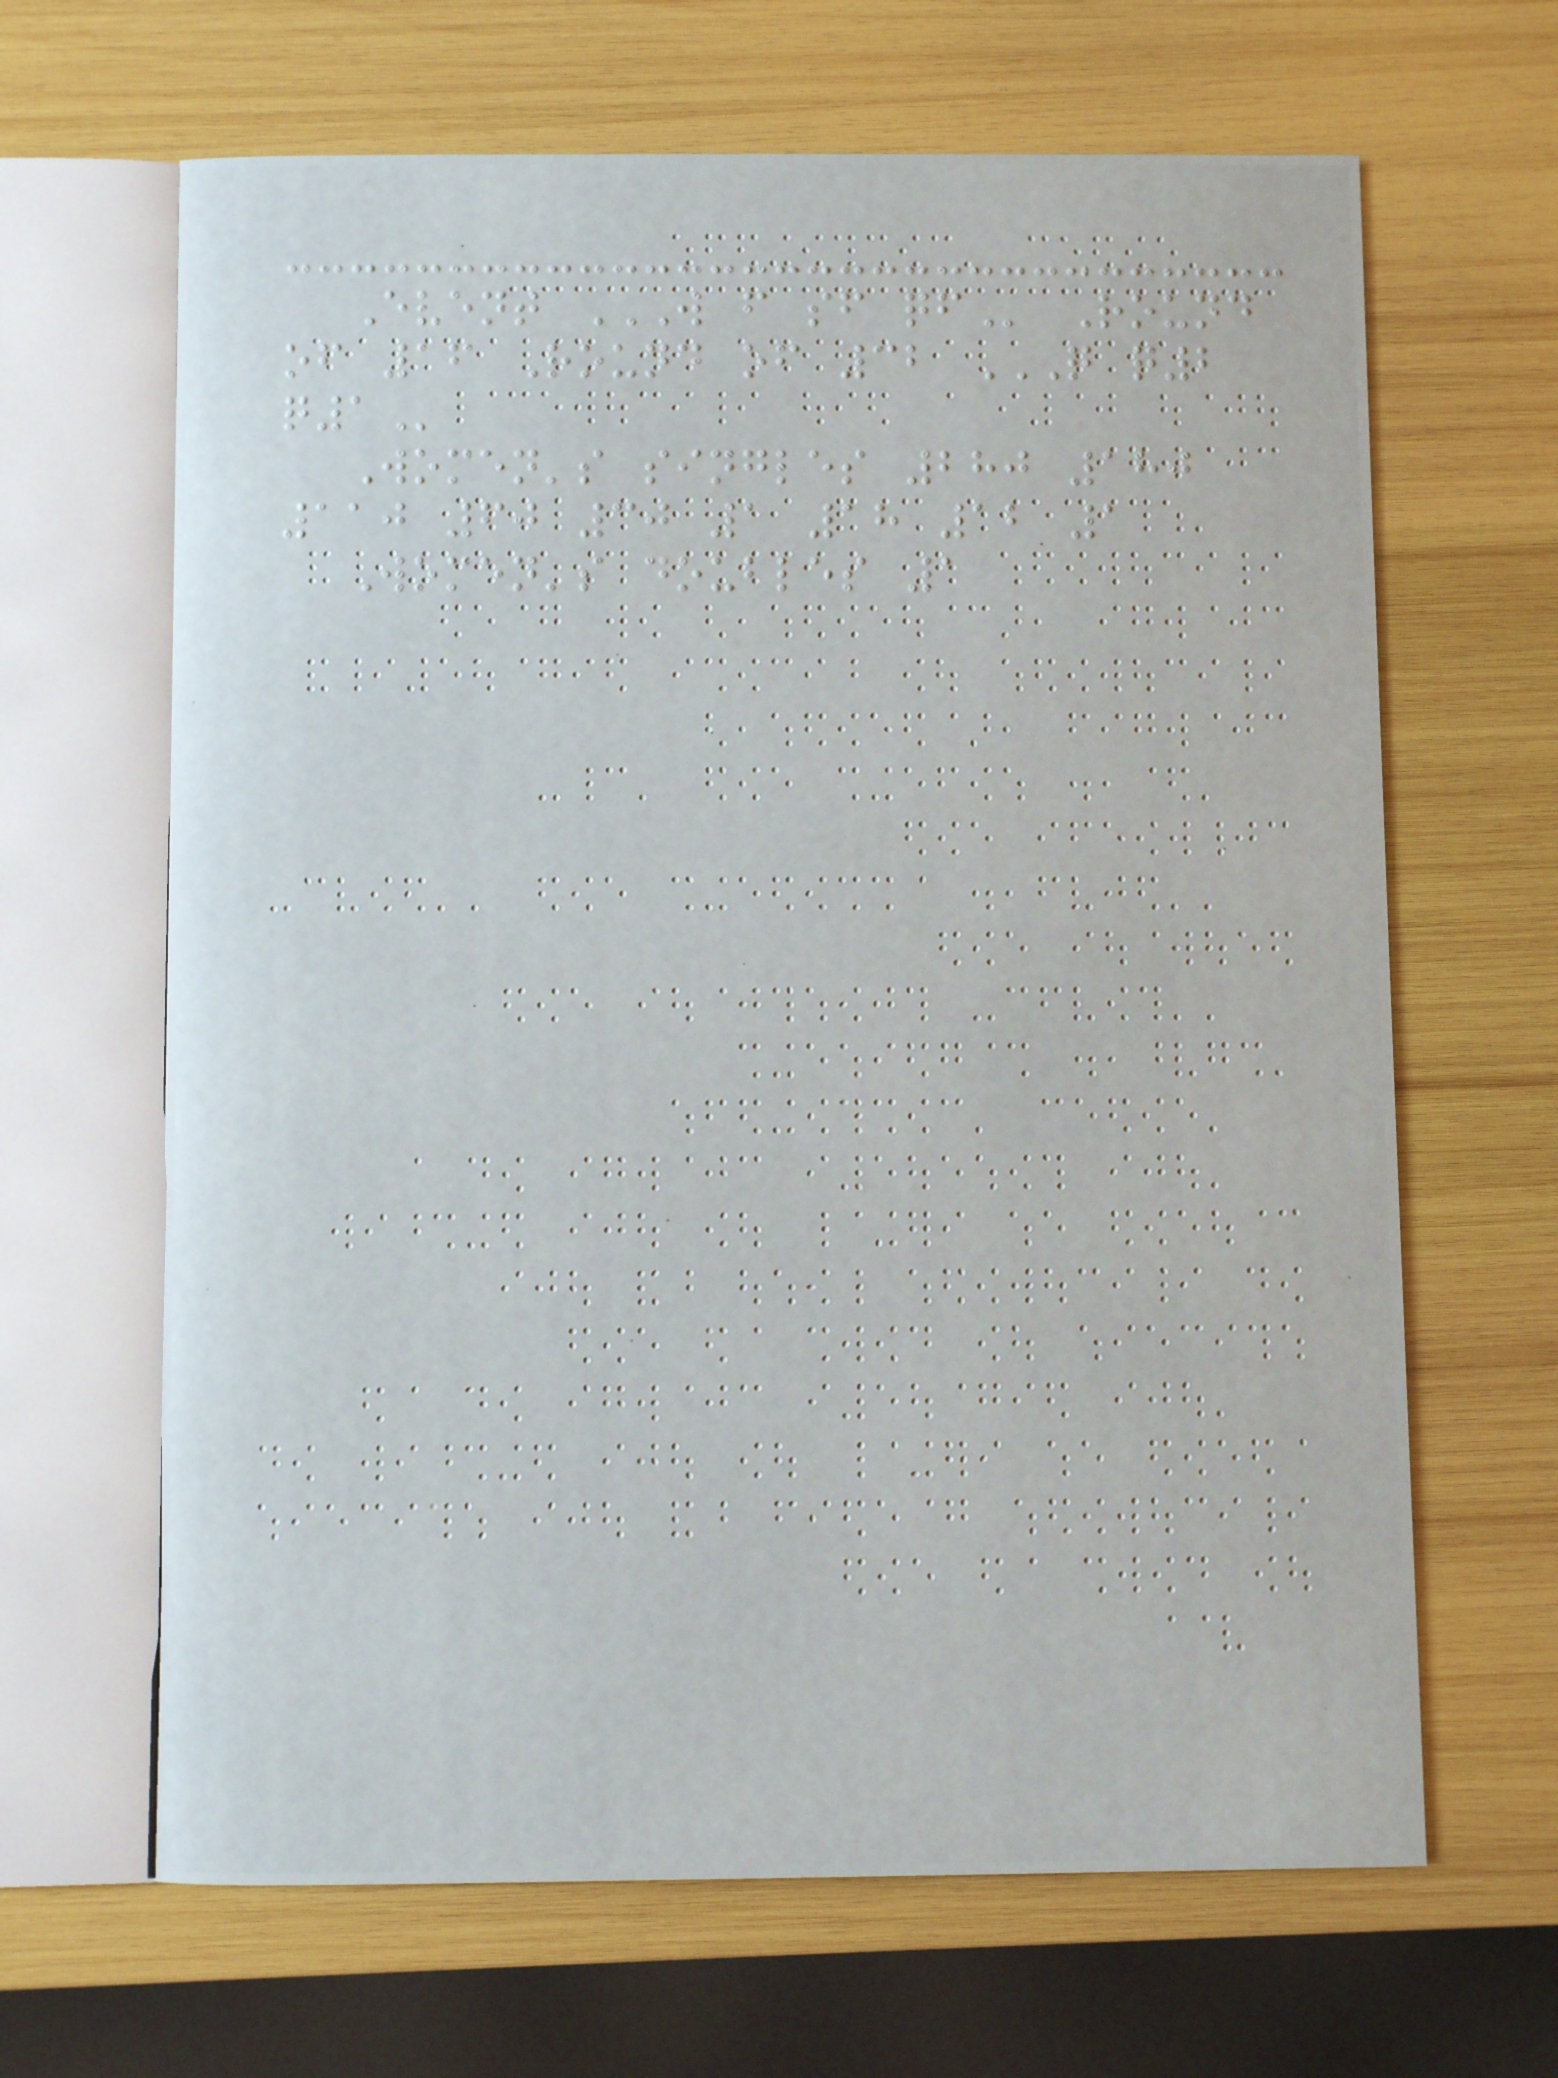Event W F SF QF Round
of 16 Round of 32 Q Q2
Q1
Women's singles 280 180
110 60 30 1 18 12 1
Women's doubles 1
